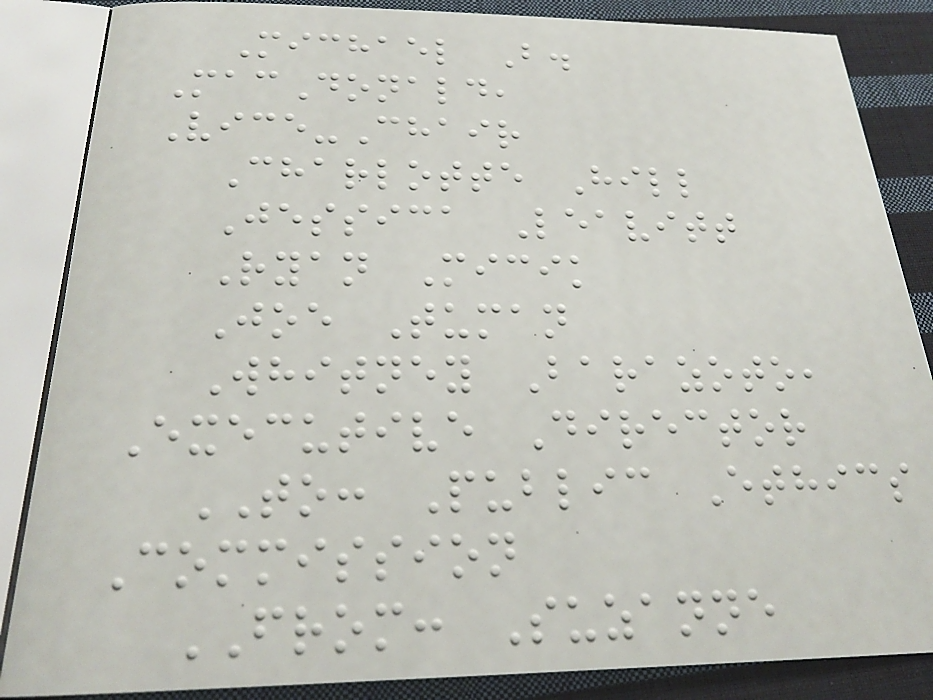Michael B.
MacDonald,
Vice-Chair
Charlotte Hill
Jessica Leavitt
Ryan Micik
Joe Tuman
Whitney Barazoto,
Executive Director
TO: Public Ethics
Commission
FROM: Suzanne
